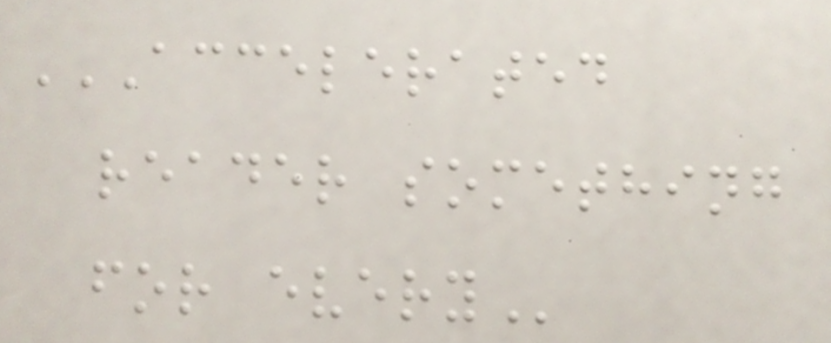ACCELERATED
READER SOMETHING
FOR EVERY
